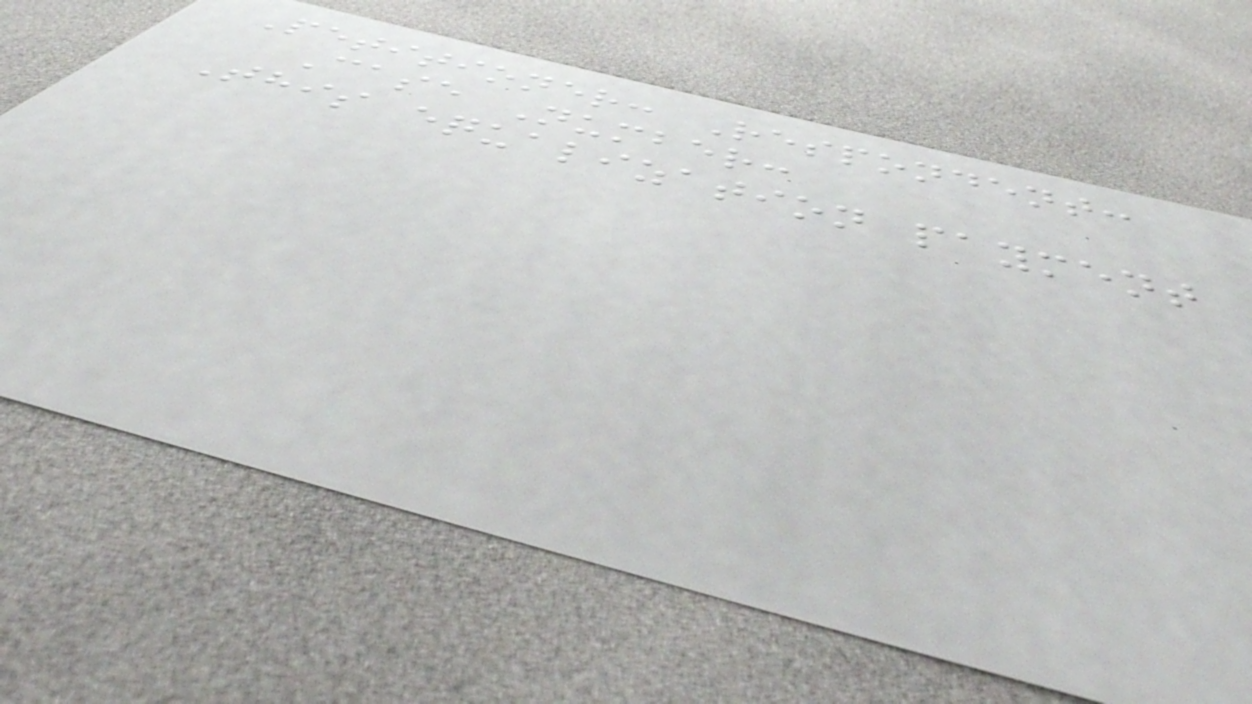Petitioner: Respondent:
Case Number:
This equalization payment
